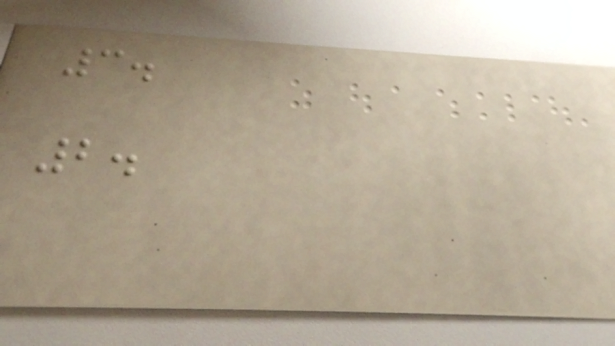3.
2.
